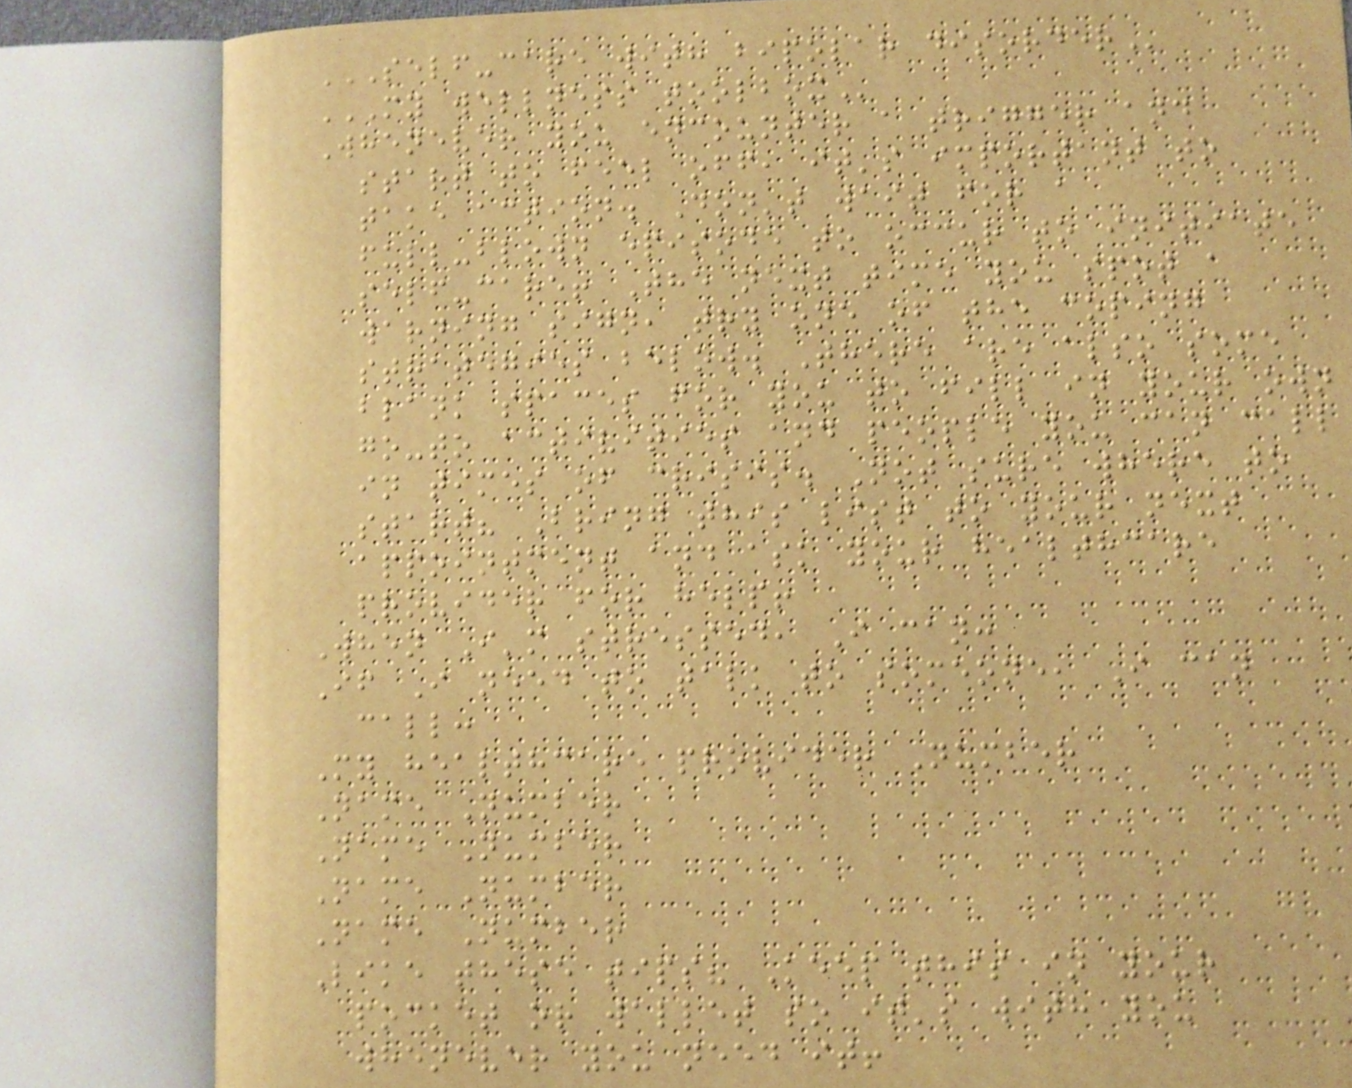SELF-CARE WITH BIPOLAR DISORDER
MY WELLNESS TOOLBOX
Whenever you encounter a trigger and
start to feel off, it's important to
take action. Don't wait for a
full-blown episode to occur to initiate
self-care! The next time you spot a
warning sign, try one of the coping
strategies below. There are also some
blank spaces for you to fill in your own
go-to activities and people you can call
in times of crisis. Not sure where to
start? Bring this list to your next
appointment and ask your healthcare
provider for help!
When I'm stressed, I can:
If I need to talk to someone, I can
call:
My healthcare provider Number
Name Number
Name Number
Name Number
Name Number
Like these tips? Keep this in your
pocket or wallet so it's with you
whenever you need it!
